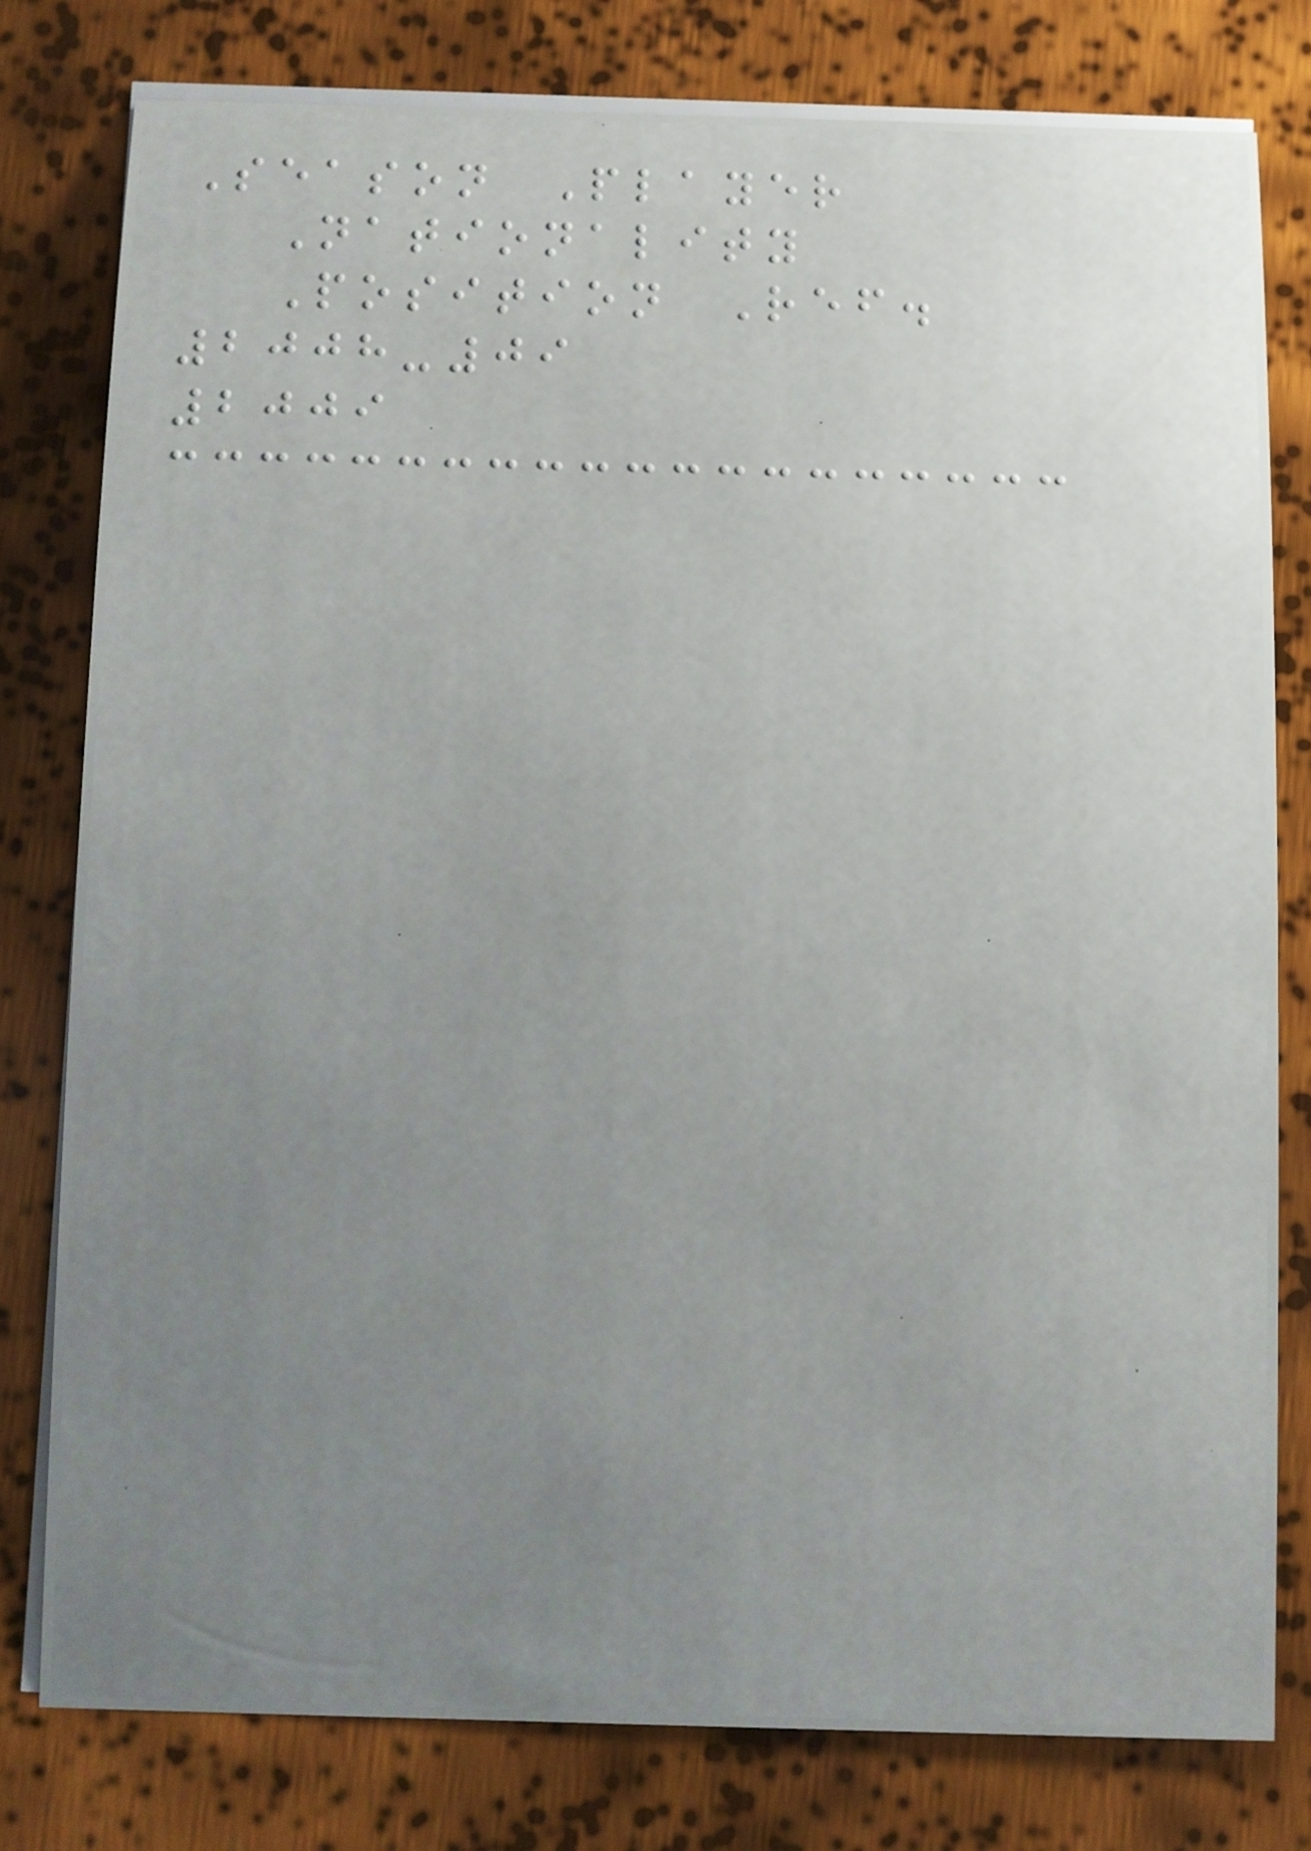Season Player
Nationality
Position Ref.
2008-09
2009
